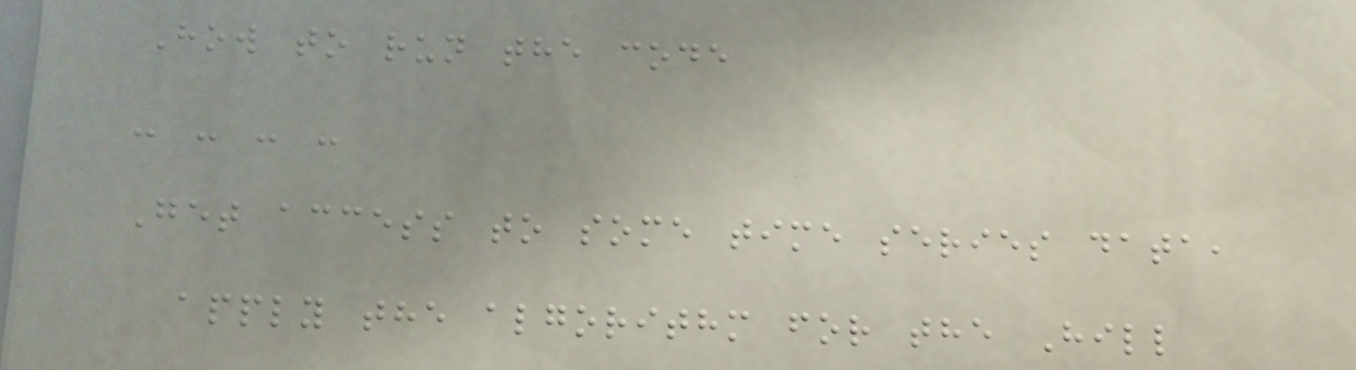How to run the code
- - - -
Get access to some time series data,
apply the algorithm for the Hill
